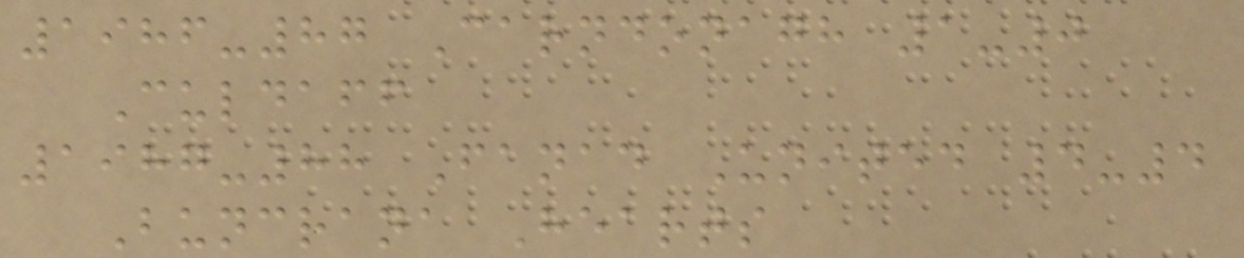1986-87 Carndonagh 1-0
Culdaff
1987-88 Fanad United 4-4
Buncrana Hearts
